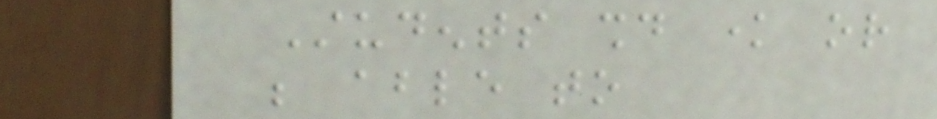Students should know or
be able to
